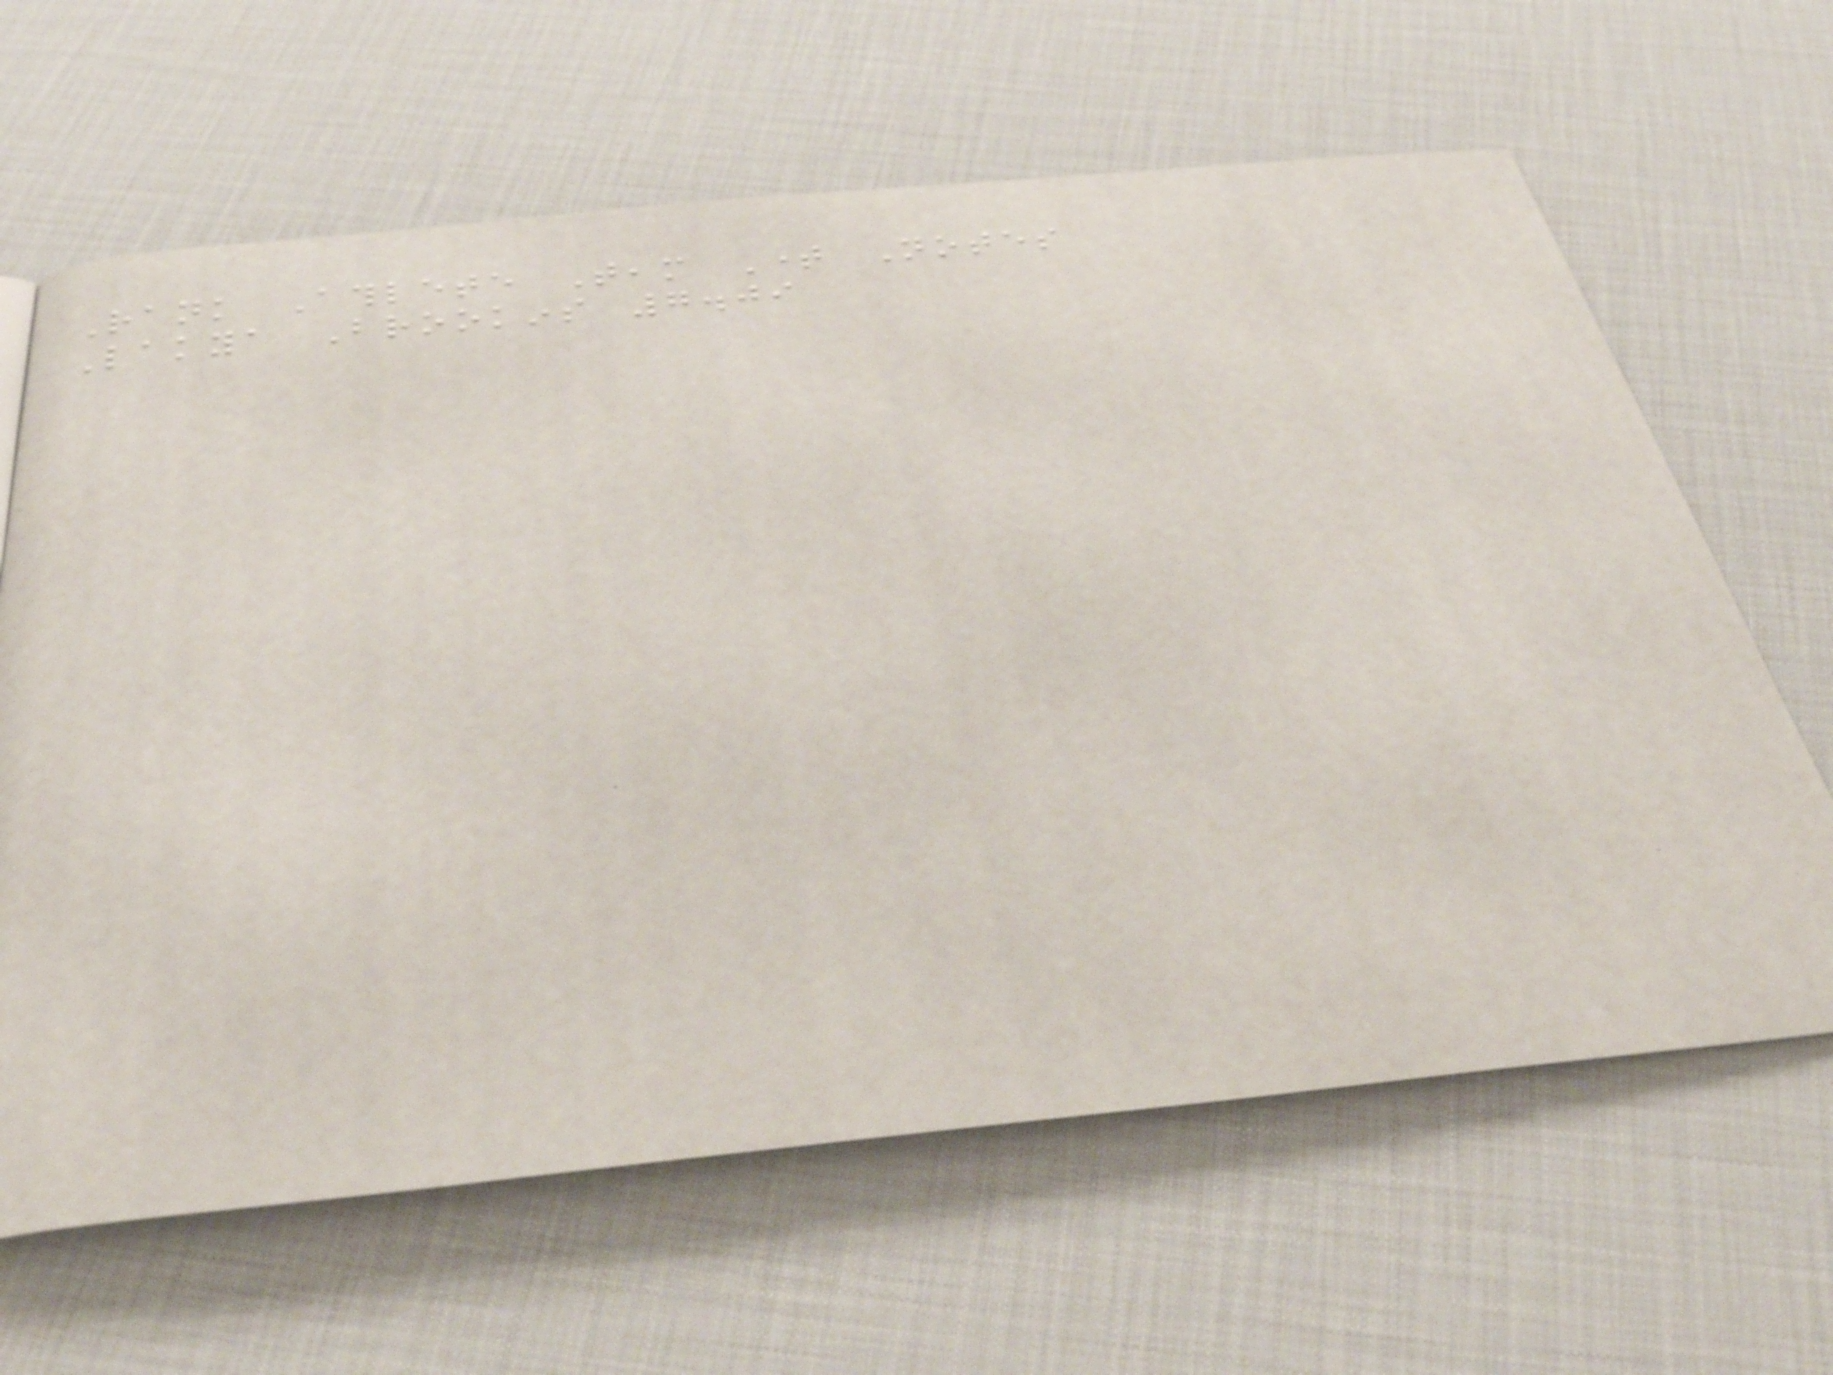Rank Athlete Team Time Notes
Lakya Brookins 7.09
